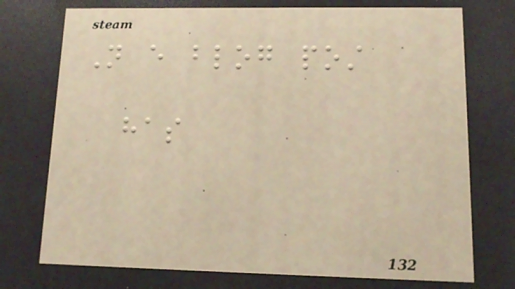Not every blog post
has
